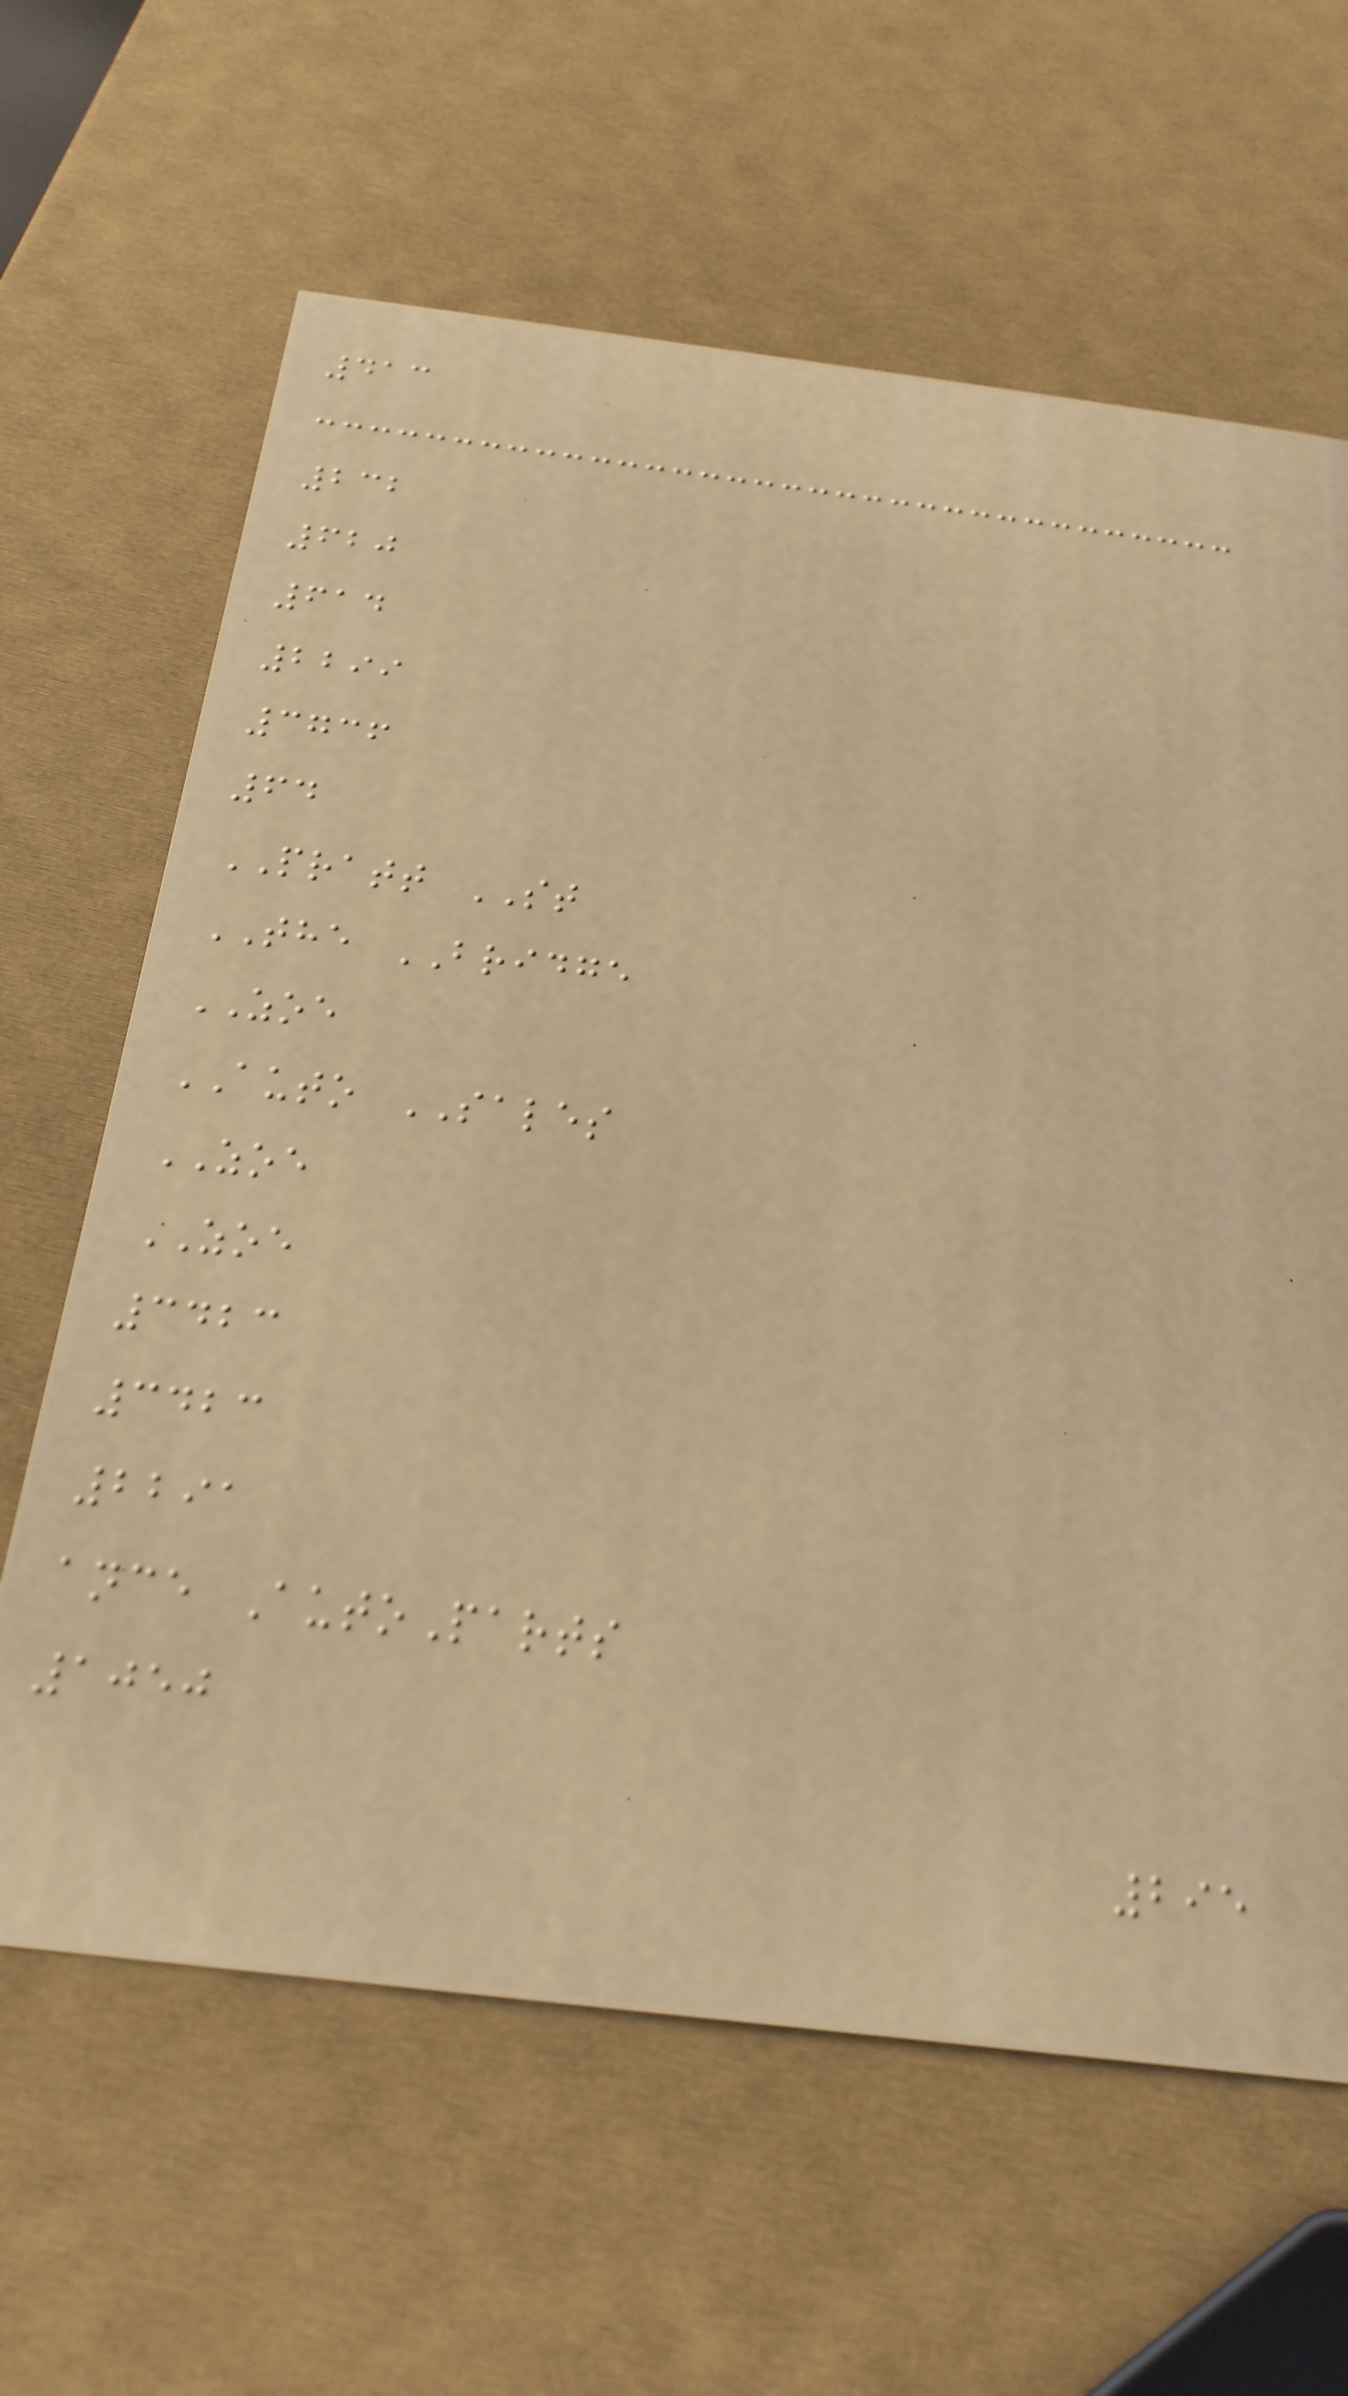413
232
620
614
2299
3736
64
PRATT ST
THE BRIDGE
ZOE
AUTO SALES
ZOE
ZOE
3423
3423
2291
ance AutoParts
1050
295
